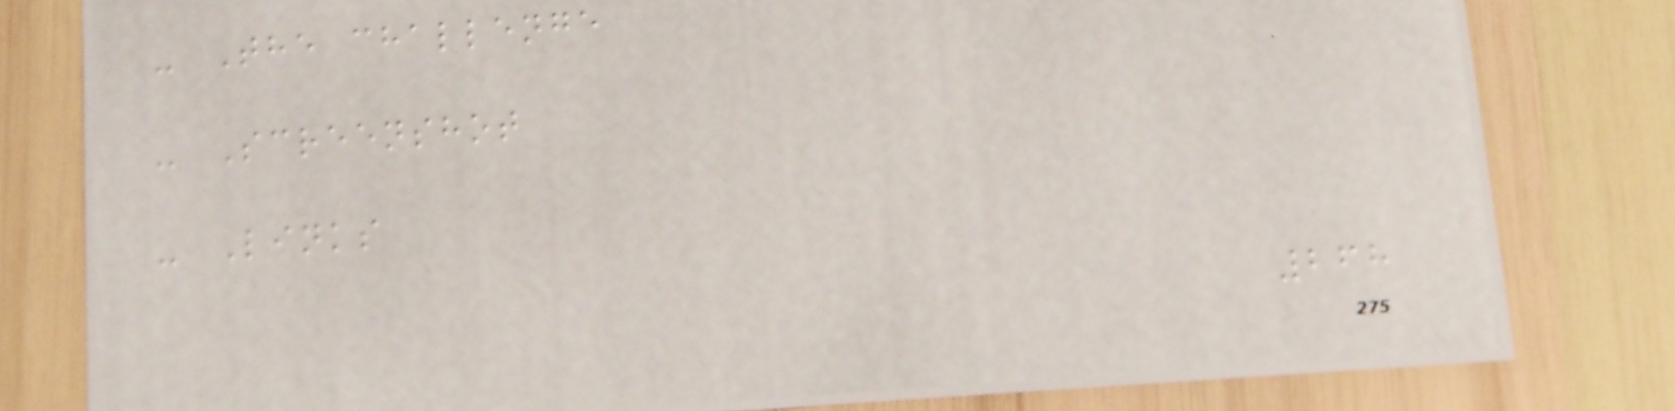- The challenge
- Screenshot
- Links
268
